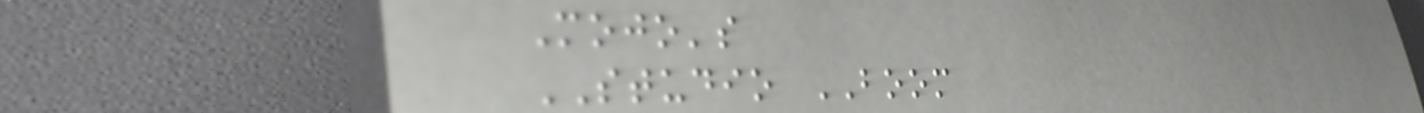Mojo's
STUDIO BOOM
